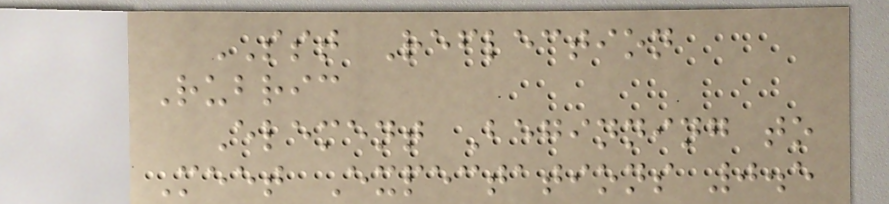SST Reflection
Rubric
Element Beginning to
Meet Expectations 0.5
